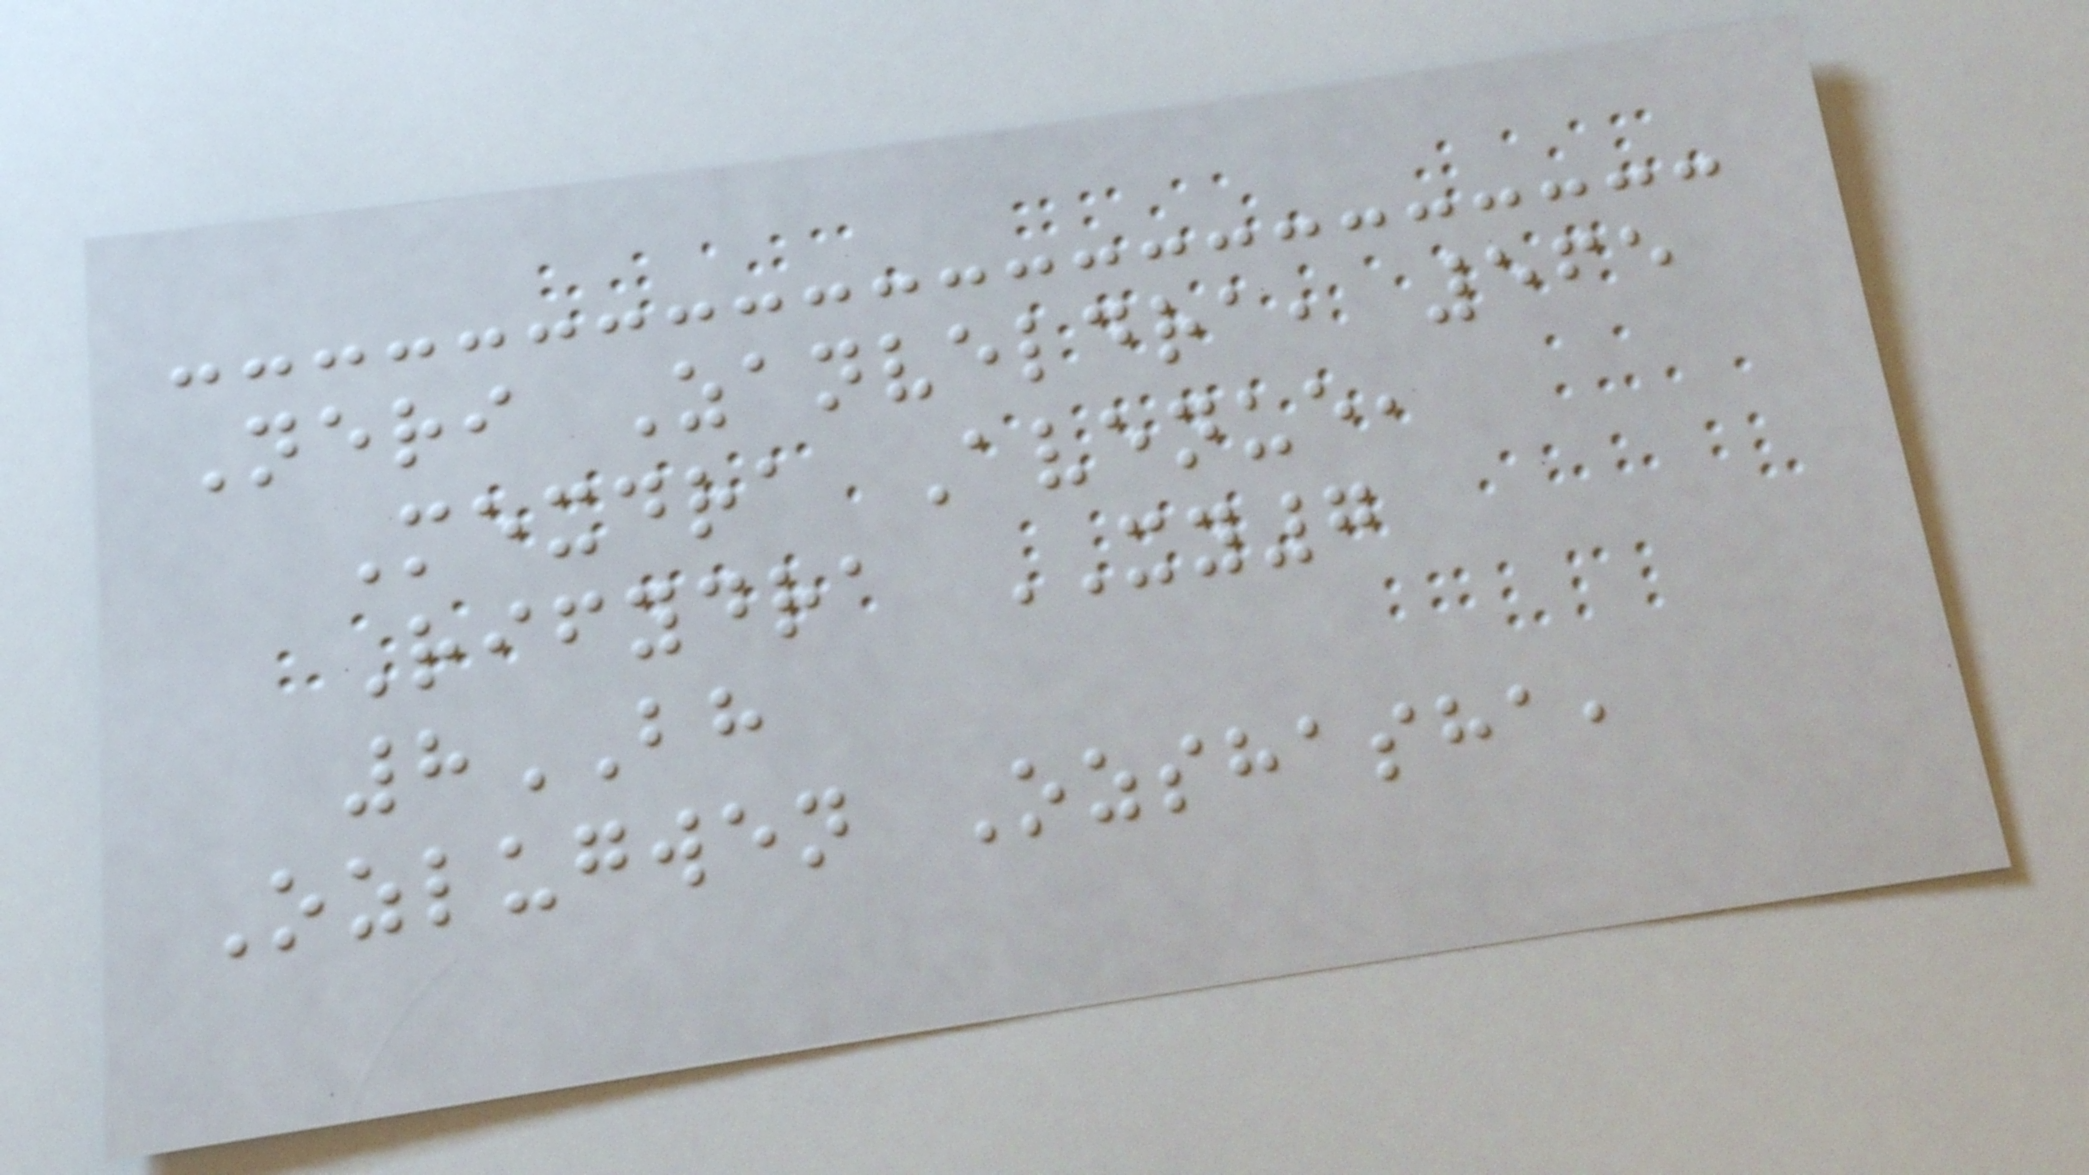Neri Zanveldra, 565
Mexdra Avenue,
Rifydra XY7
8BH
Ozlugwen Ozshasha,
